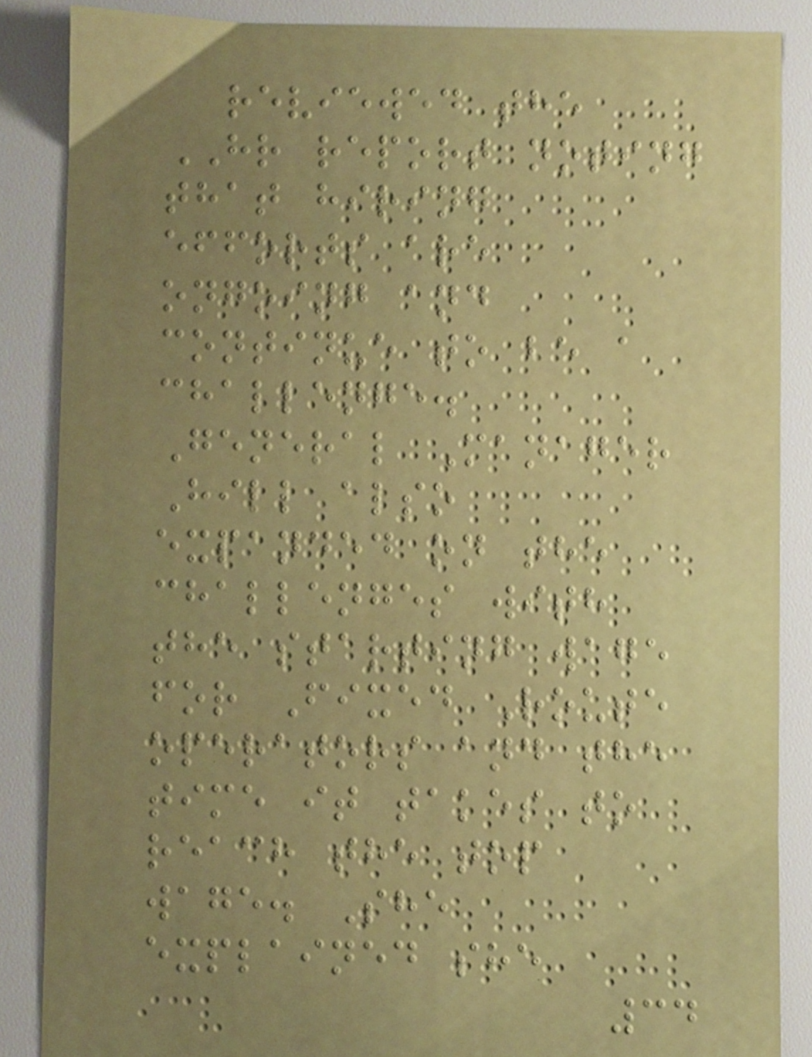reviewed the
HR report noting
that hiring
efforts are
ongoing and
continue to be a
challenge.
General Manager
Hill also
expanded on the
challenges with
the starting wage
for Fixed Route
operators and the
time it takes to
reach the top
wage. She
explained she
34
